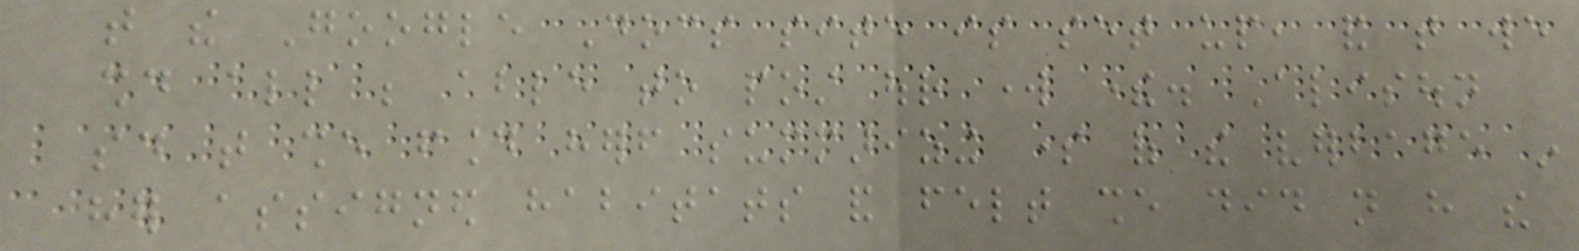that the Google Docs site is set up, and that we
should all be able to post our work there. Alisoun
said that she found herself summarizing some of the verbage in
her assigned habitats and felt she did not have the
